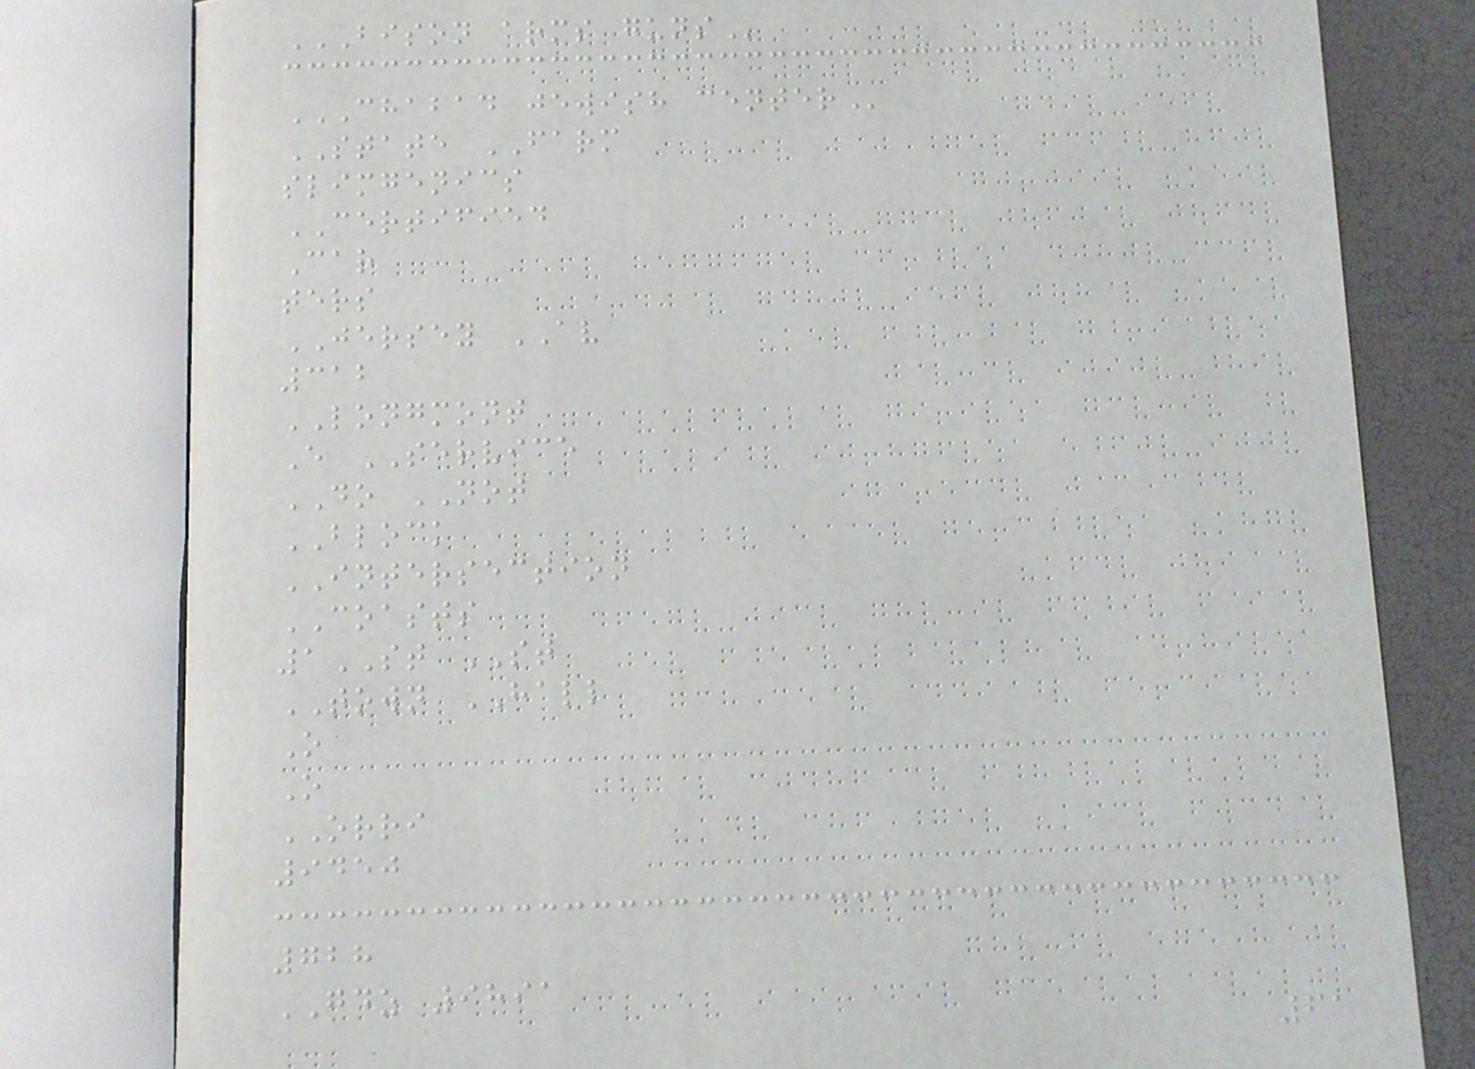BISON ARMS GUNS
CHABAD JEWISH CENTER
STATE FARM
slimgenics
CERTIFIED
Car
ters
JERSEY AV
312
LONGMONT
E SERVICE
DO NOT
BLOCK
INTERSECTION
COASTS
1ST ST
TOWN HALL
O
O
ORRI
9450
728
GDZ 9891
61
